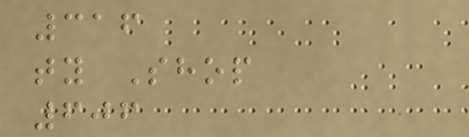316
ty Shop
606
